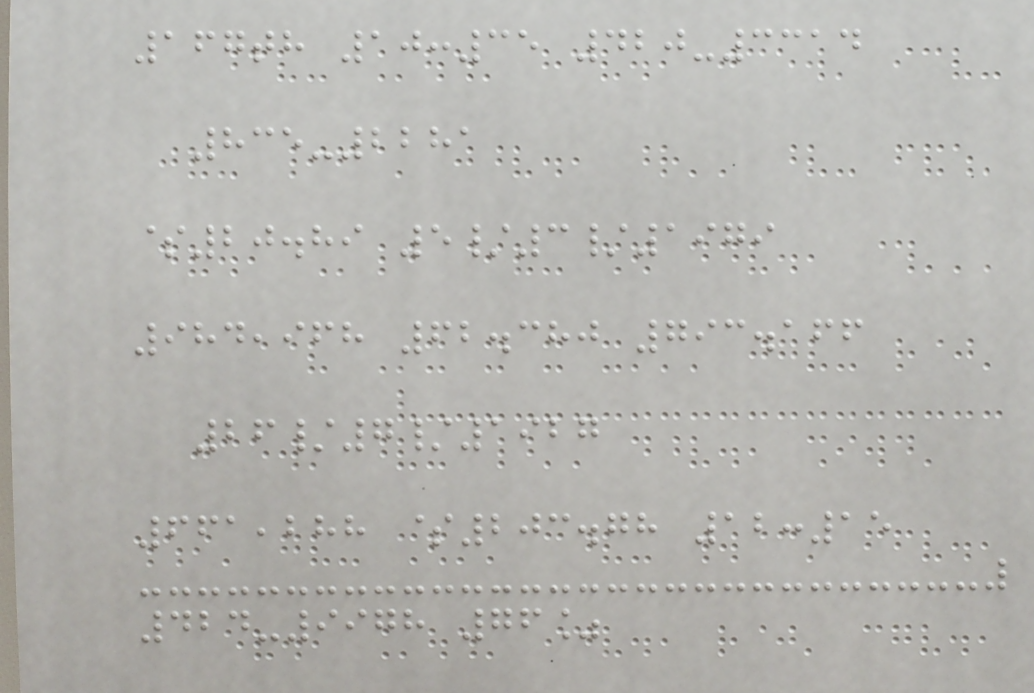167th 10:35 420-3314
835-2281
$20.89 5/3/1979
984,968 62.380 793.166
26/7/1927
661,288 $203.78 12:15
424-9978 76%
